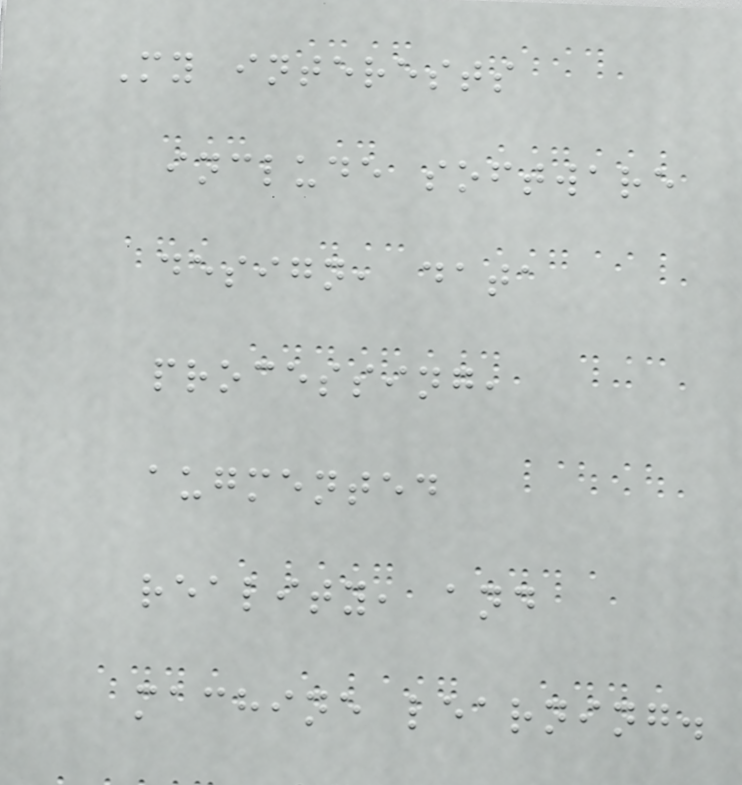My interests
include software
design, data
processing,
augmented
reality, and
machine learning.
